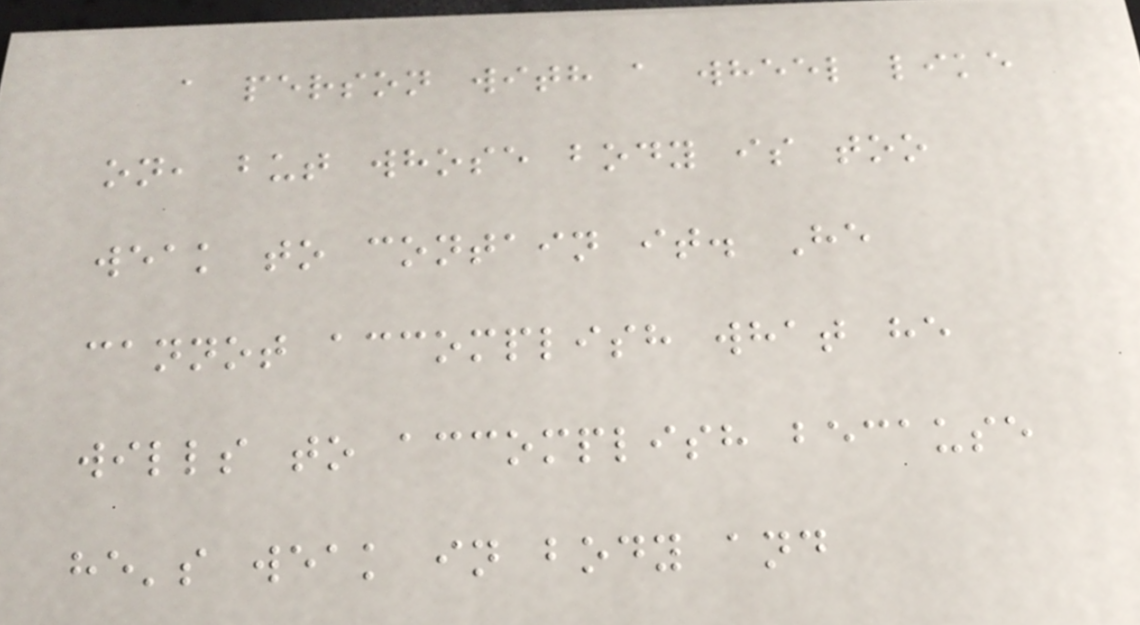a person with a wheel like
on, but whose body is too
weak to contain it. He
cannot accomplish what he
wills to accomplish because
he's weak in body and
